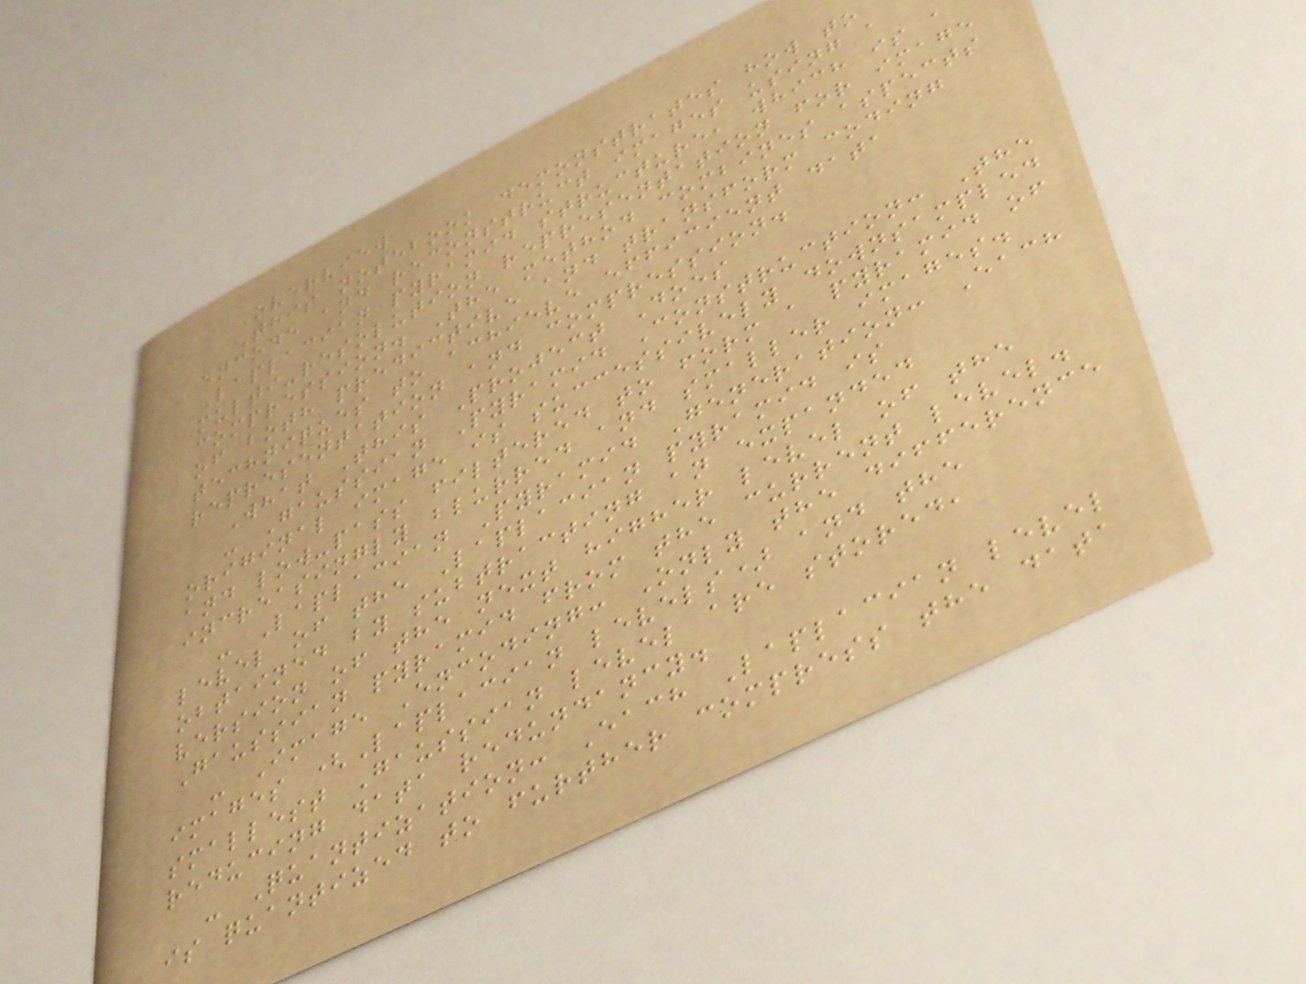Overview
This notebook demonstrates how to
encode and reconstruct images using a
Laplacian pyramid structure, which is a
multi-resolution representation for image
compression. The method combines aspects
of both predictive and transform coding
techniques to achieve efficient data
representation and compression.
What This Project Does
- Gaussian Pyramid Construction: The
original image is successively downsampled
and low-pass filtered to form a pyramid of
increasingly blurred and smaller images.
- Laplacian Pyramid Generation: Each
level of the Laplacian pyramid is
obtained by subtracting an expanded
version of the next higher level of the
Gaussian pyramid from the current level.
- Image Encoding: Only the difference
images (Laplacian levels) and the
smallest Gaussian level are stored,
reducing data redundancy.
- Quantization: Each Laplacian level
is quantized to further compress the data
